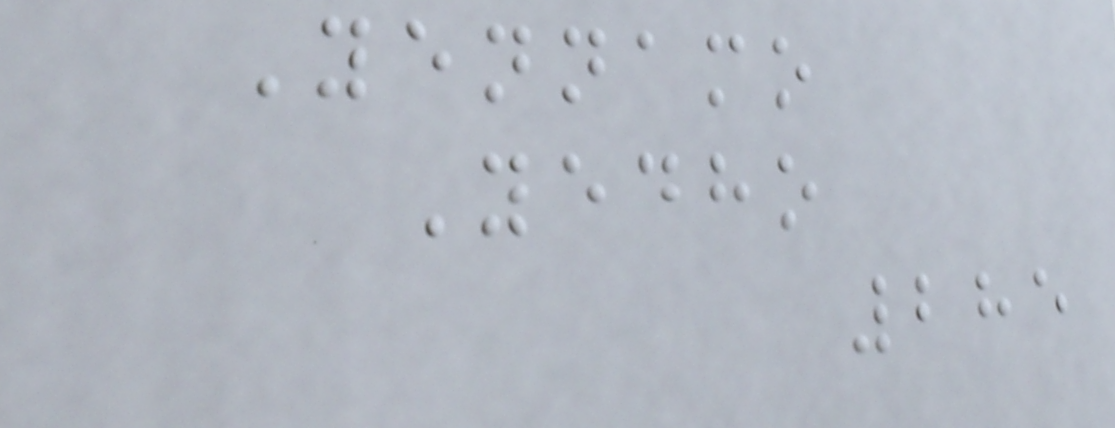Yennamo
Yedho
285
